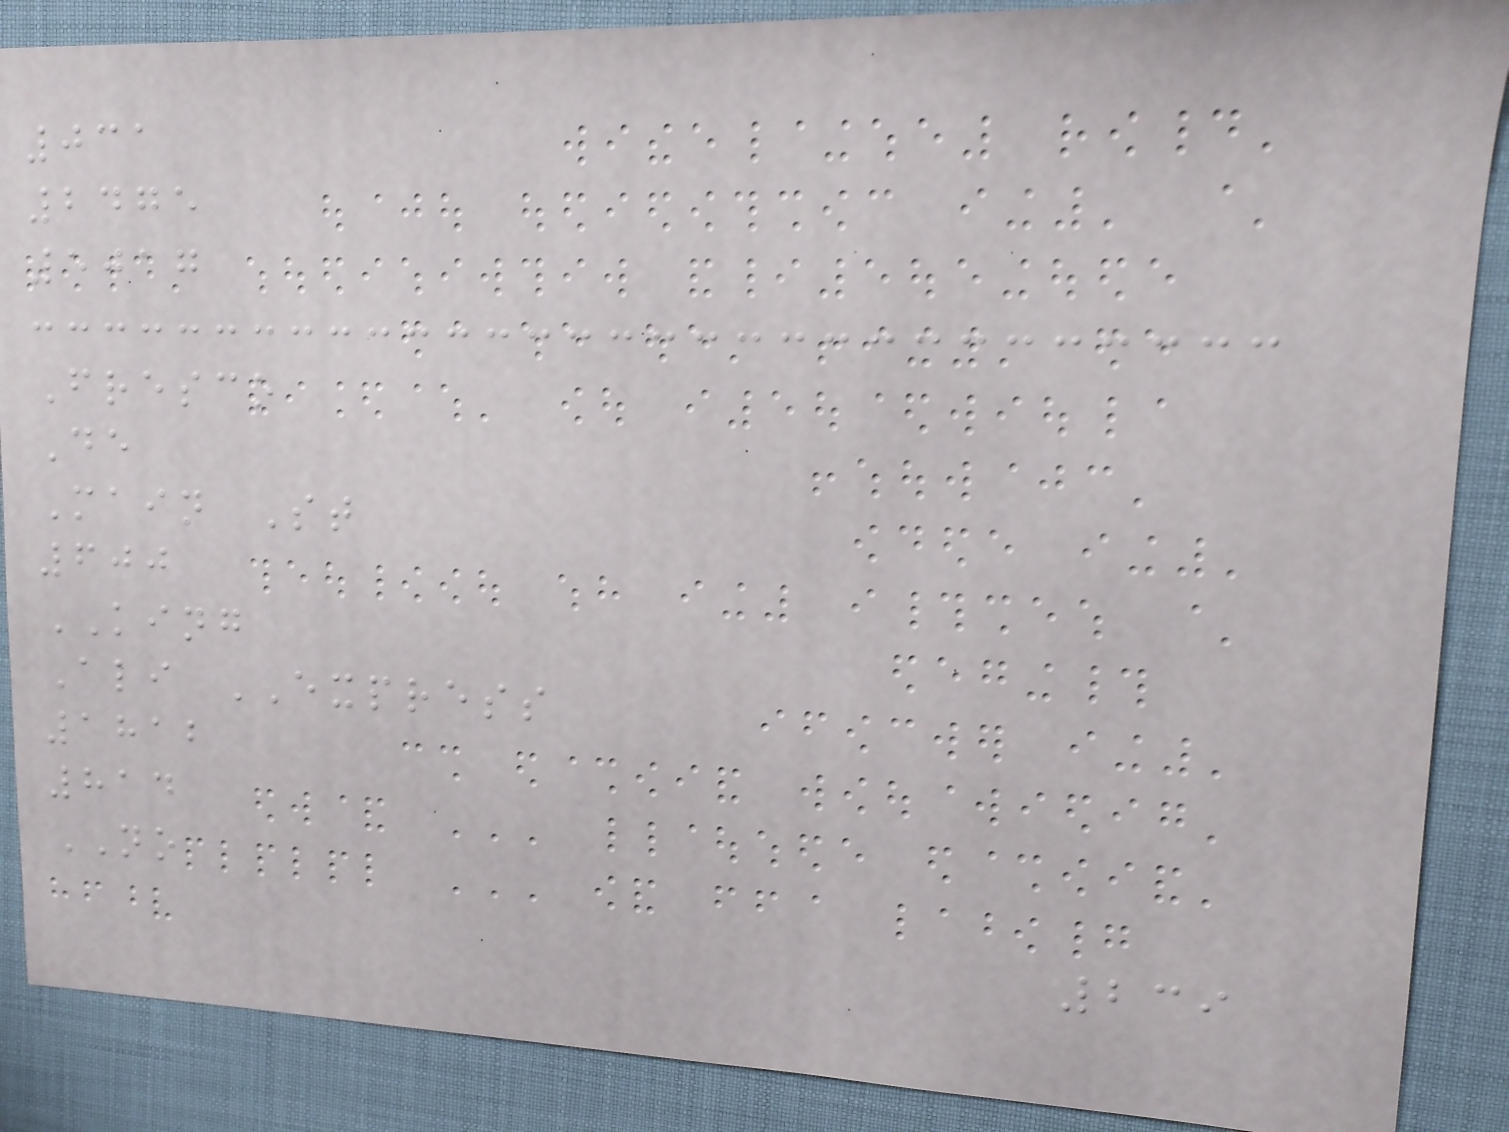031
2475
5017
Fresco
De
Main St
600
KING
Ali EXPRESS
1812
814
NO
239
